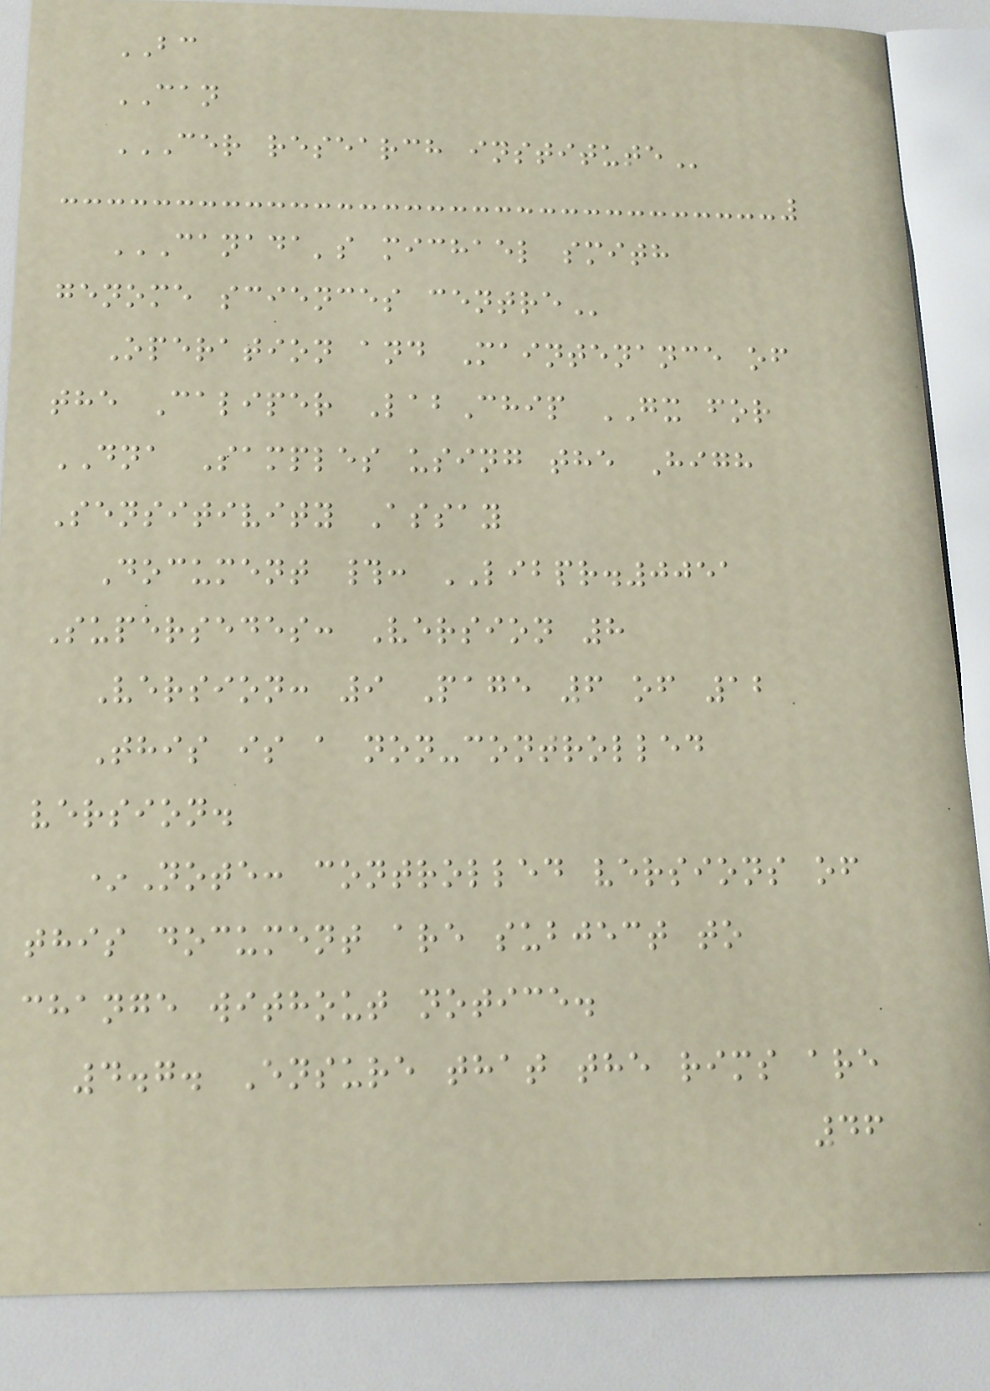BC
CAN
CER RESEARCH INSTITUTE
CANADA'S MICHAEL SMITH
GENOME SCIENCES CENTRE
Operation and Maintenance of
the Caliper LabChip GX for
DNA Samples using the High
Sensitivity Assay
Document #: LIBPR.0051
Supersedes: Version 8
Version: 9 Page 6 of 12
This is a non-controlled
version.
*Note: controlled versions of
this document are subject to
change without notice.
4.7. Ensure that the rims are
46
